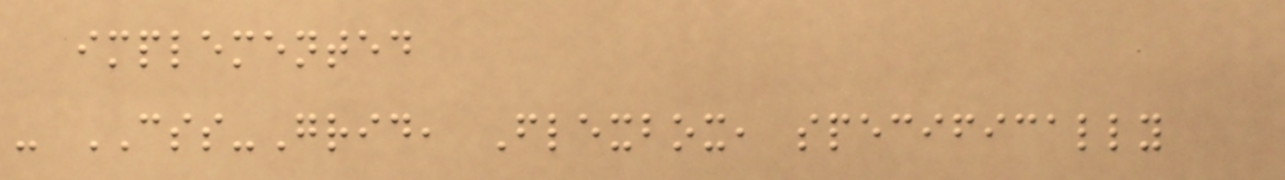implemented
- CSS-Grid, Flexbox, specifically
